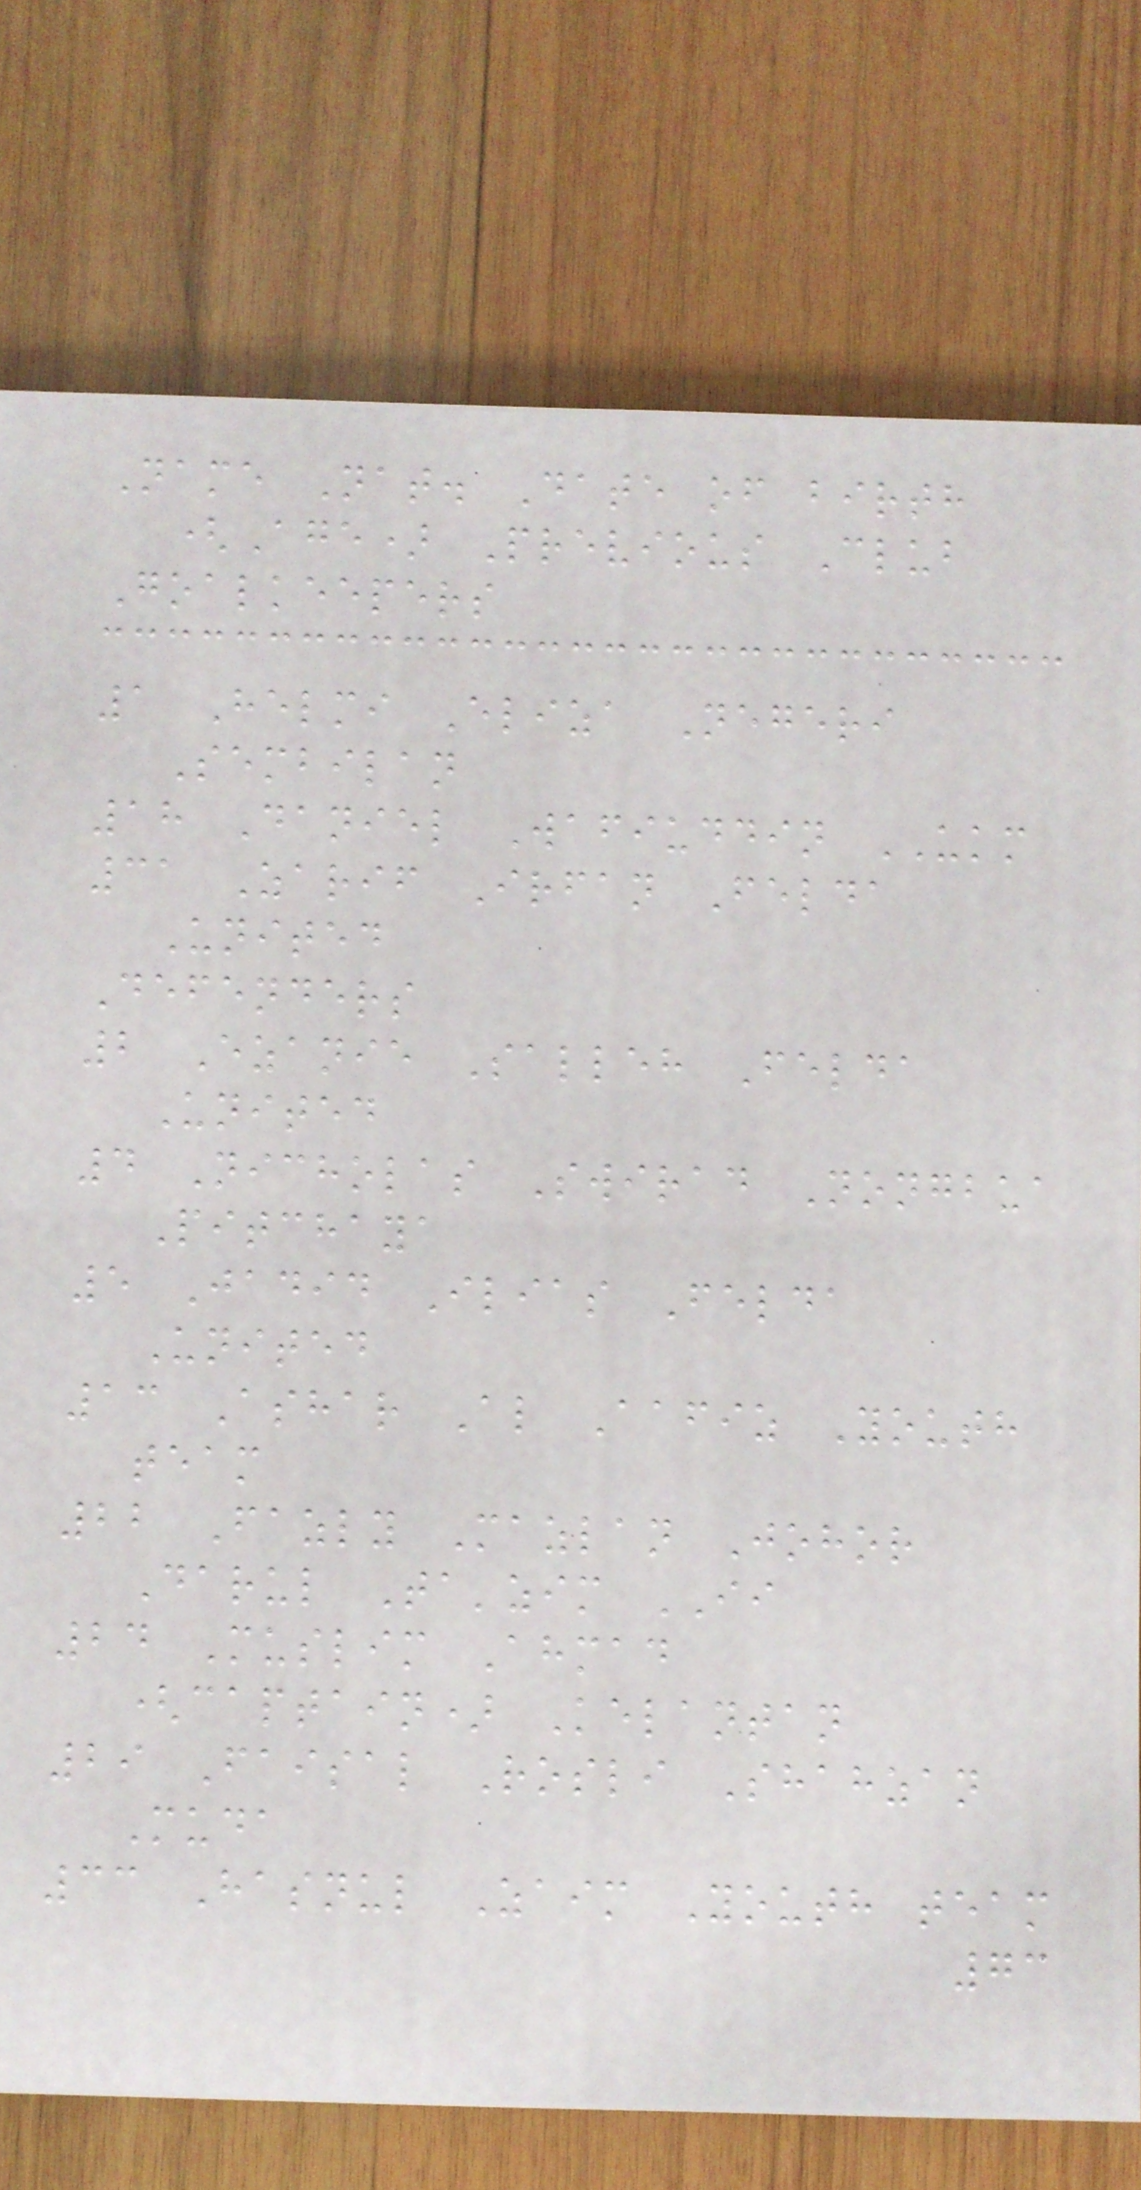Name Nat. Date of birth
(Age) Previous Club
Goalkeepers
1 Helmi Eliza Negeri
Sembilan
18 Daniel Wafiuddin UKM
31 Zarif Irfan Felda
United
Defenders
2 Ezanie Salleh Felda
United
4 Nicholas Swirad Nongbua
Pitchaya
5 Jadid Ilias Felda
United
13 Ashar Al Aafiz Youth
team
22 Fazly Mazlan Johor
Darul Ta'zim II
24 Muslim Ahmad
(captain) Kelantan
29 Faisal Rosli Shahzan
Muda
33 Hasnul Zaim Youth team
73
